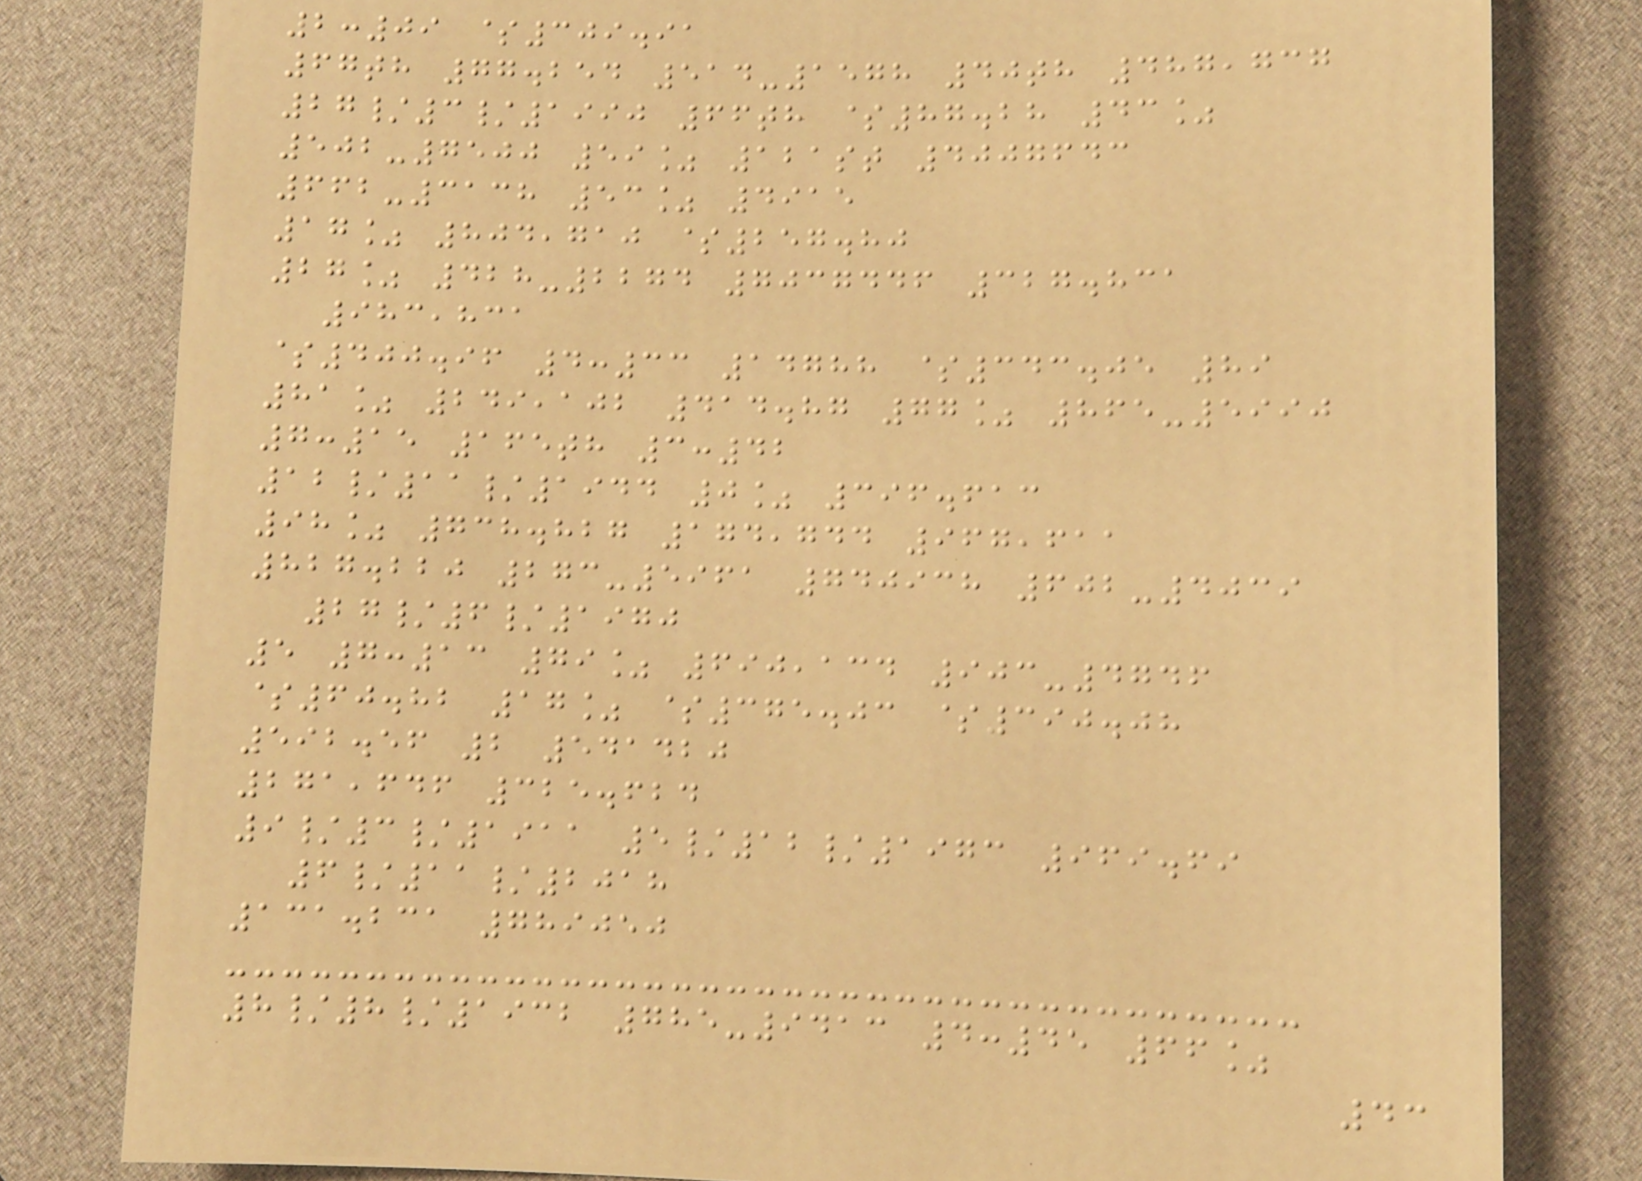2:09 $309.91
67th 77.254 514-1578 40th 487,737
27/3/1990 66th $87.28 43%
502-7500 59% 121st 4007643
662-3138 53% 4915
17% 804,710 $257.80
27% 428-2274 7037446 327.831
983,831
$400.96 4:33 14788 $343.05 89
81% 249,102 414.87 77% 865-5990
7:15 165th 3:42
12/11/1944 0% 396.613
98% 738.827 174,744 967,611
827.220 273-5961 740938 602-4039
27/6/1970
5 7:13 79% 690,134 903-4746
$60.82 17% $375.03 $390.08
592.56 2 541420
271,646 325.624
9/3/1911 5/12/1973 969.69
6/11/2018
131.231 789050
8/8/1932 785-9413 4:45 66%
43
